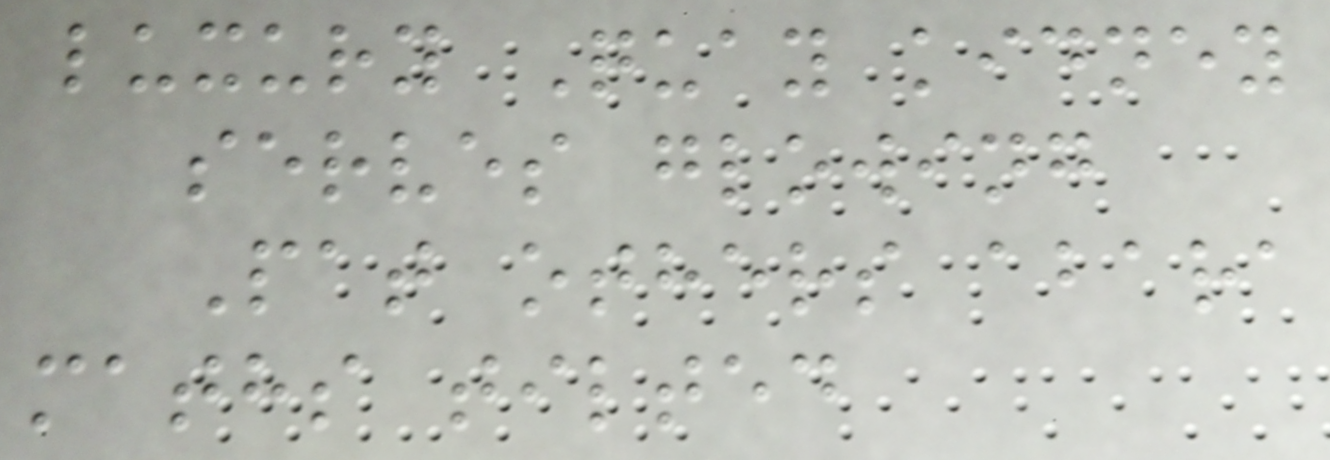luxury Quay kidney
serves glowing
Pat others abara
maths tilted
